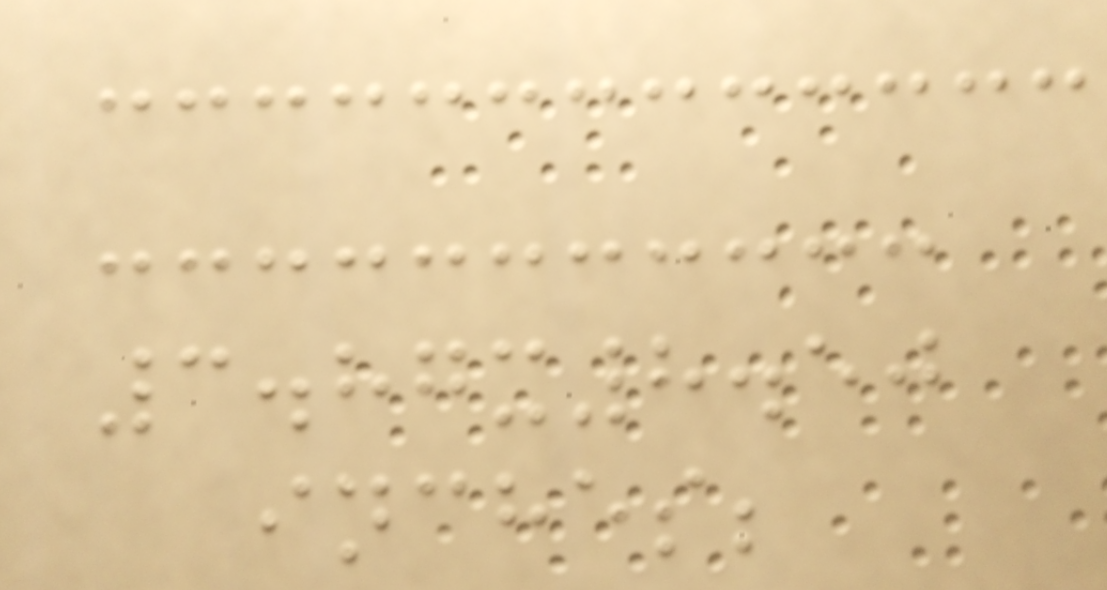3.87x8.50
inches;
